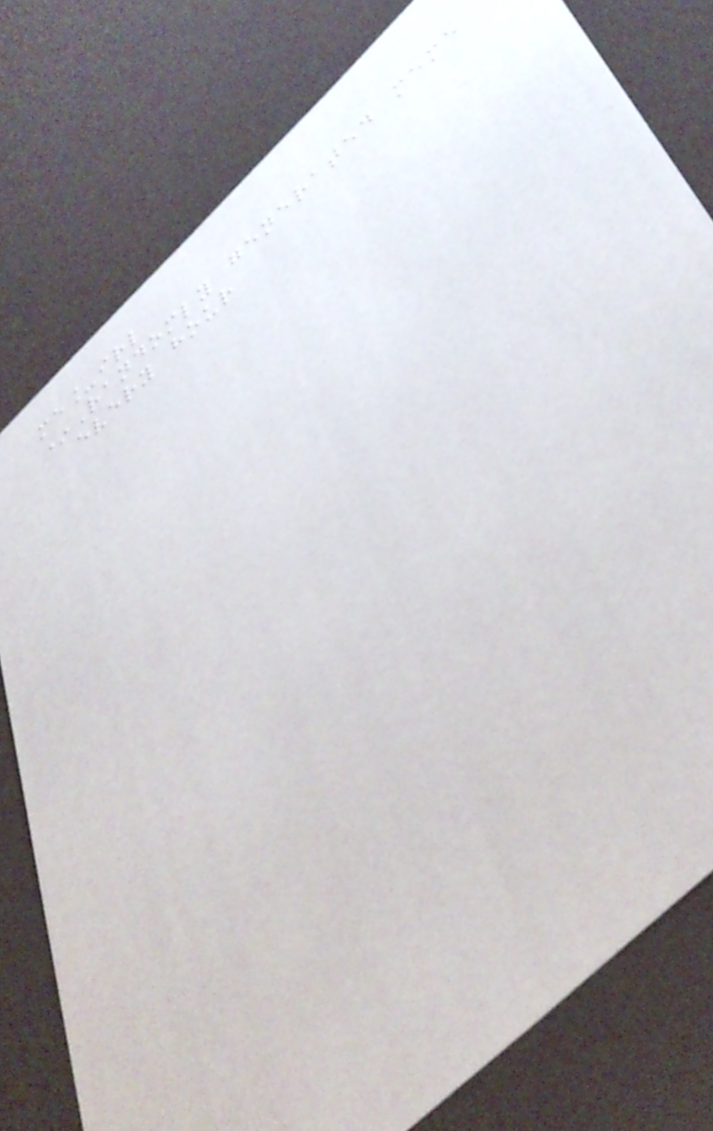me_irl
*Randomly generated meme
every hour
